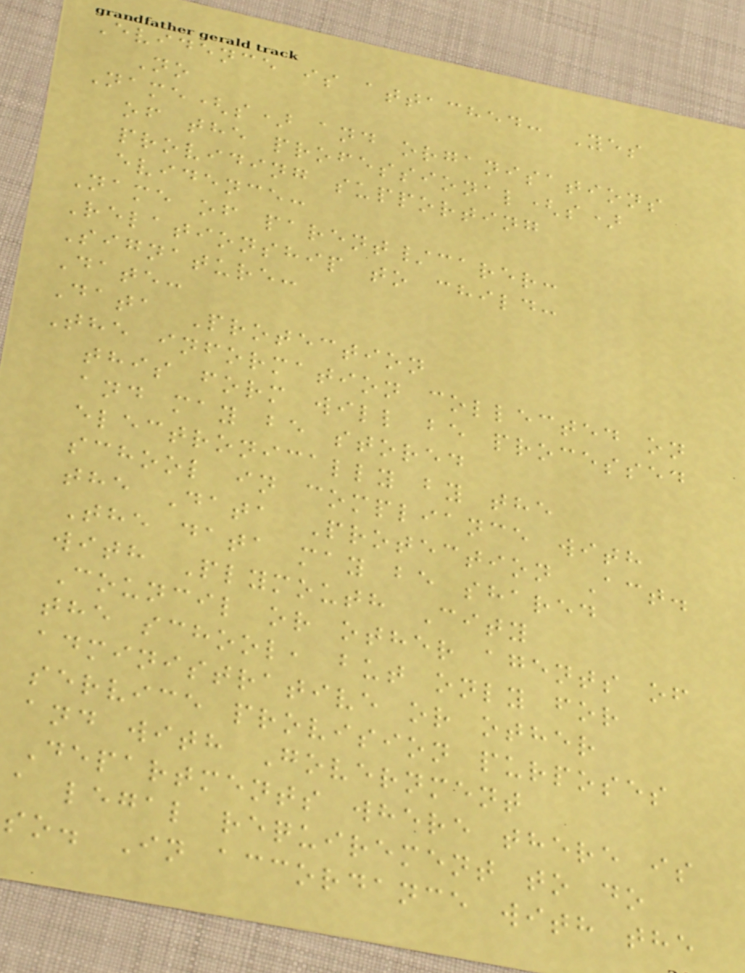Evidence is attached: Yes
No
Name(s) and organisations
of the professional(s)
providing supporting
evidence:
Name of parent/carer:
Relationship to child:
Signature:
Date:
Data Protection
The information collected on
this form will be processed
and may be stored
electronically by the
school in compliance with
the Data Protection Act.
The data may be shared
with Plymouth City
Council or other agents of
the school, but only for
administrative or other
service provision purposes
and with Government
Departments where there is
a legal requirement to do
so. In accordance with the
